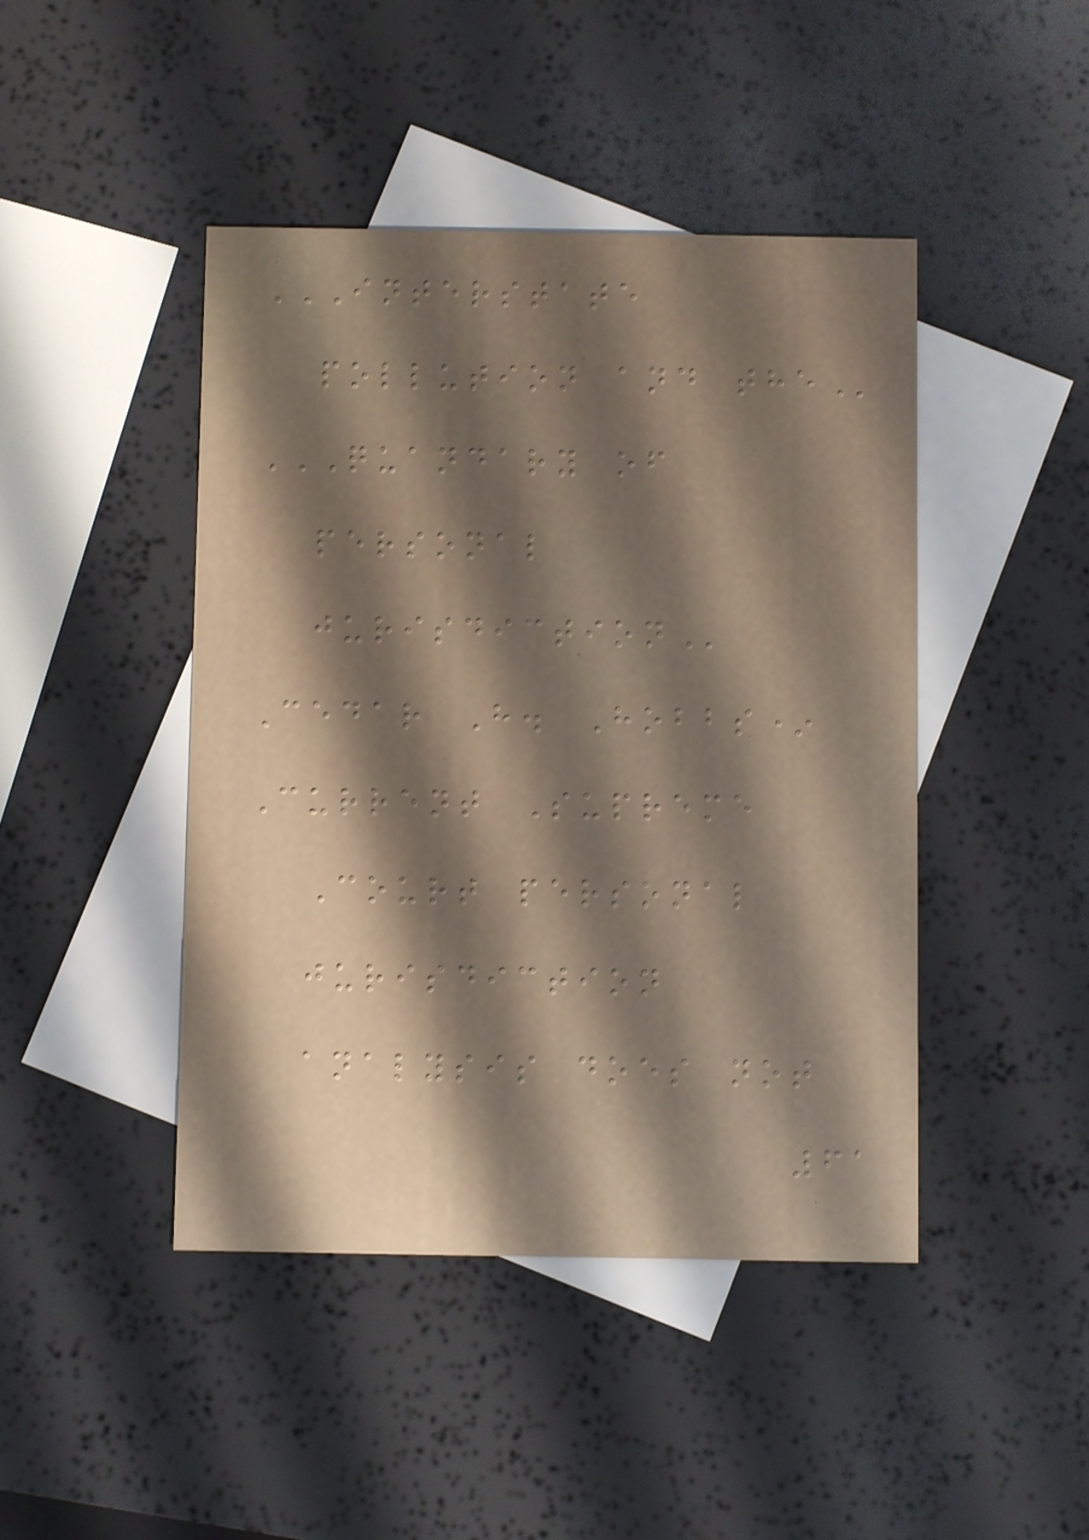INTERSTATE
POLLUTION AND THE
QUANDARY OF
PERSONAL
JURISDICTION
Cedar H. Hobbs*
Current Supreme
Court personal
jurisdiction
analysis does not
61
